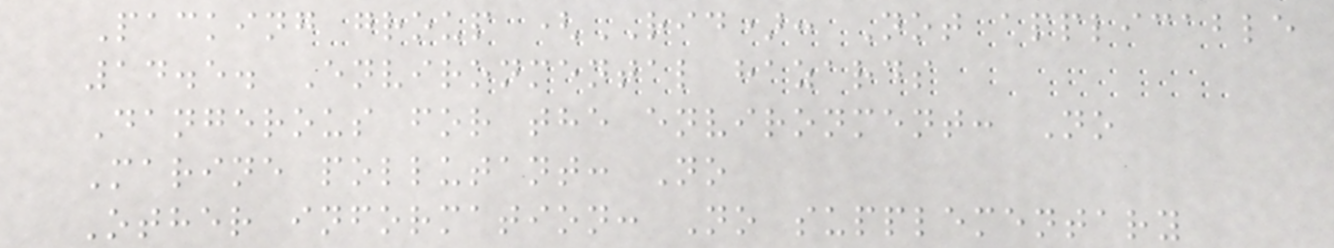Packing group (RID): Not applicable
14.5. Environmental hazards
Dangerous for the environment: No
Marine pollutant: No
Other information: No supplementary
